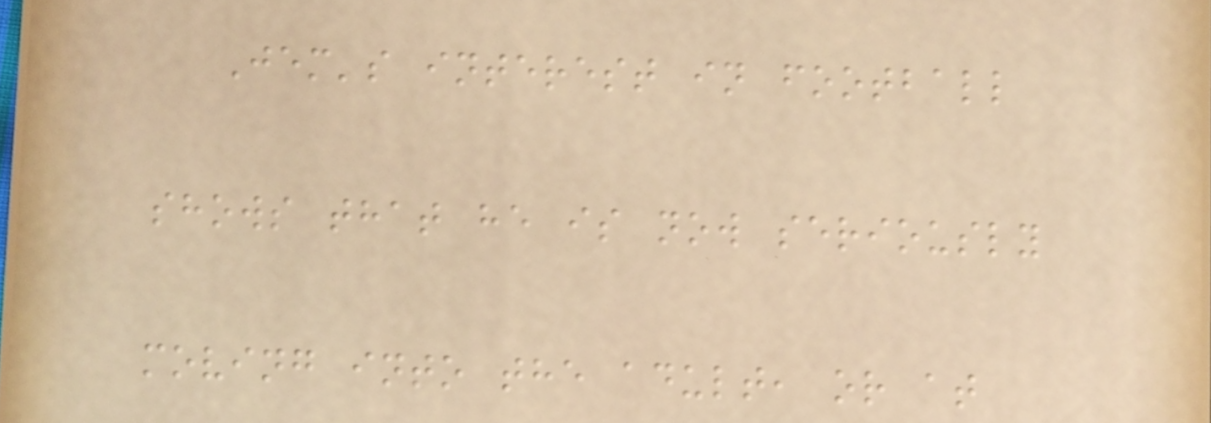Jem's interest in football
shows that he is now seriously
moving into the adult, or at
